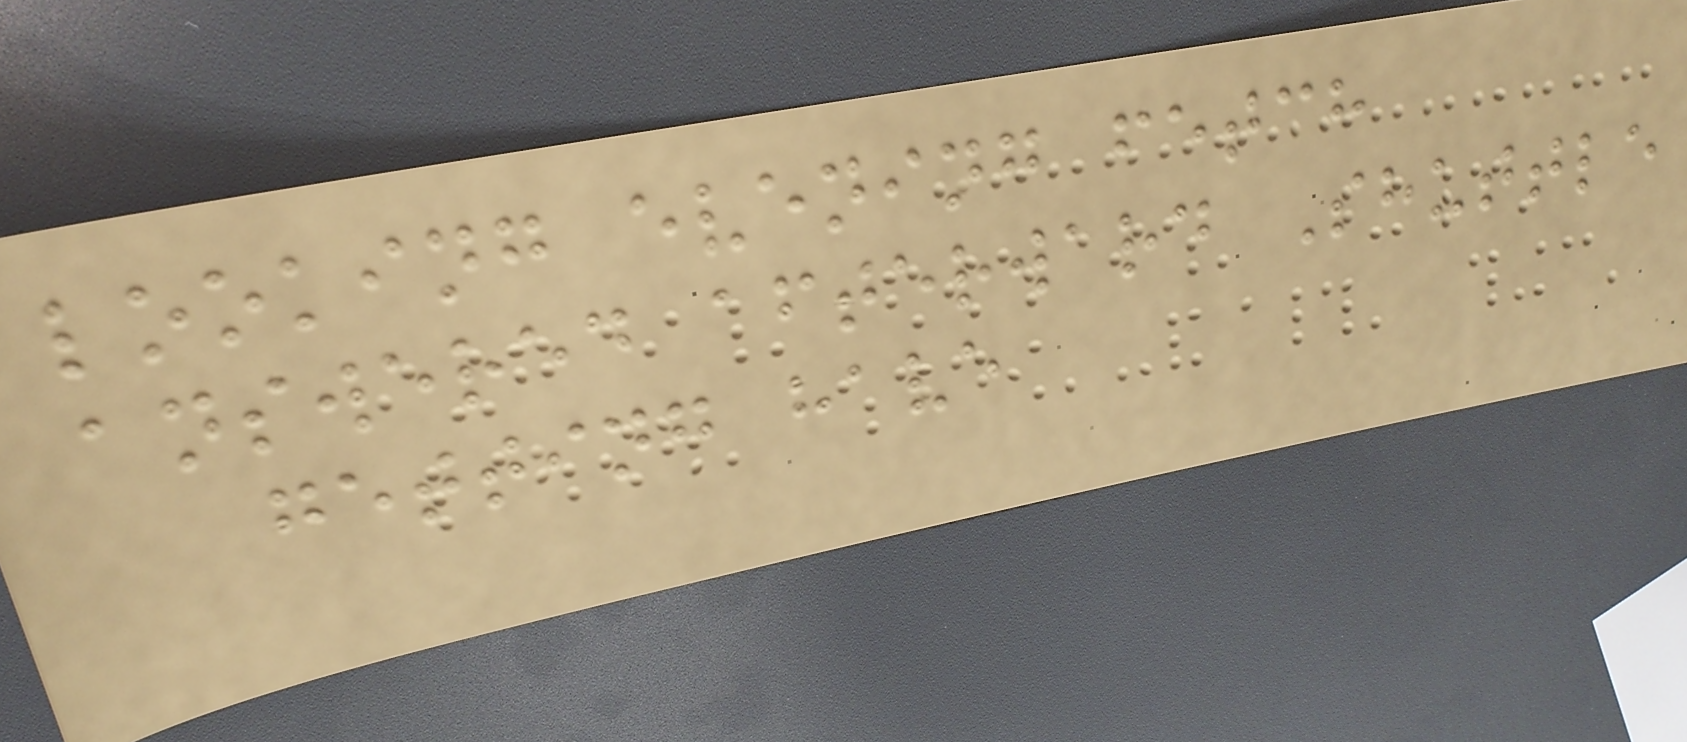looking evening fetch
answered afterward Shuttle
getting have
